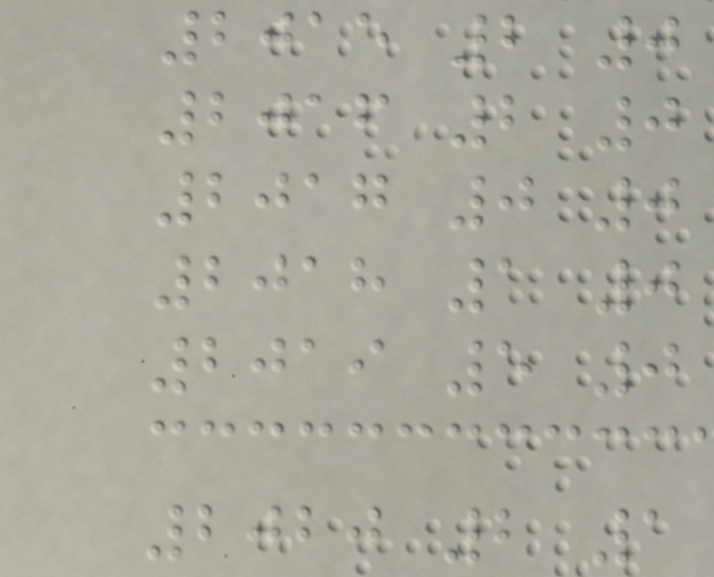2015 2 0
2016 2 0
2017 0 0
2018 1 0
2019 5 0
2020 2 1
